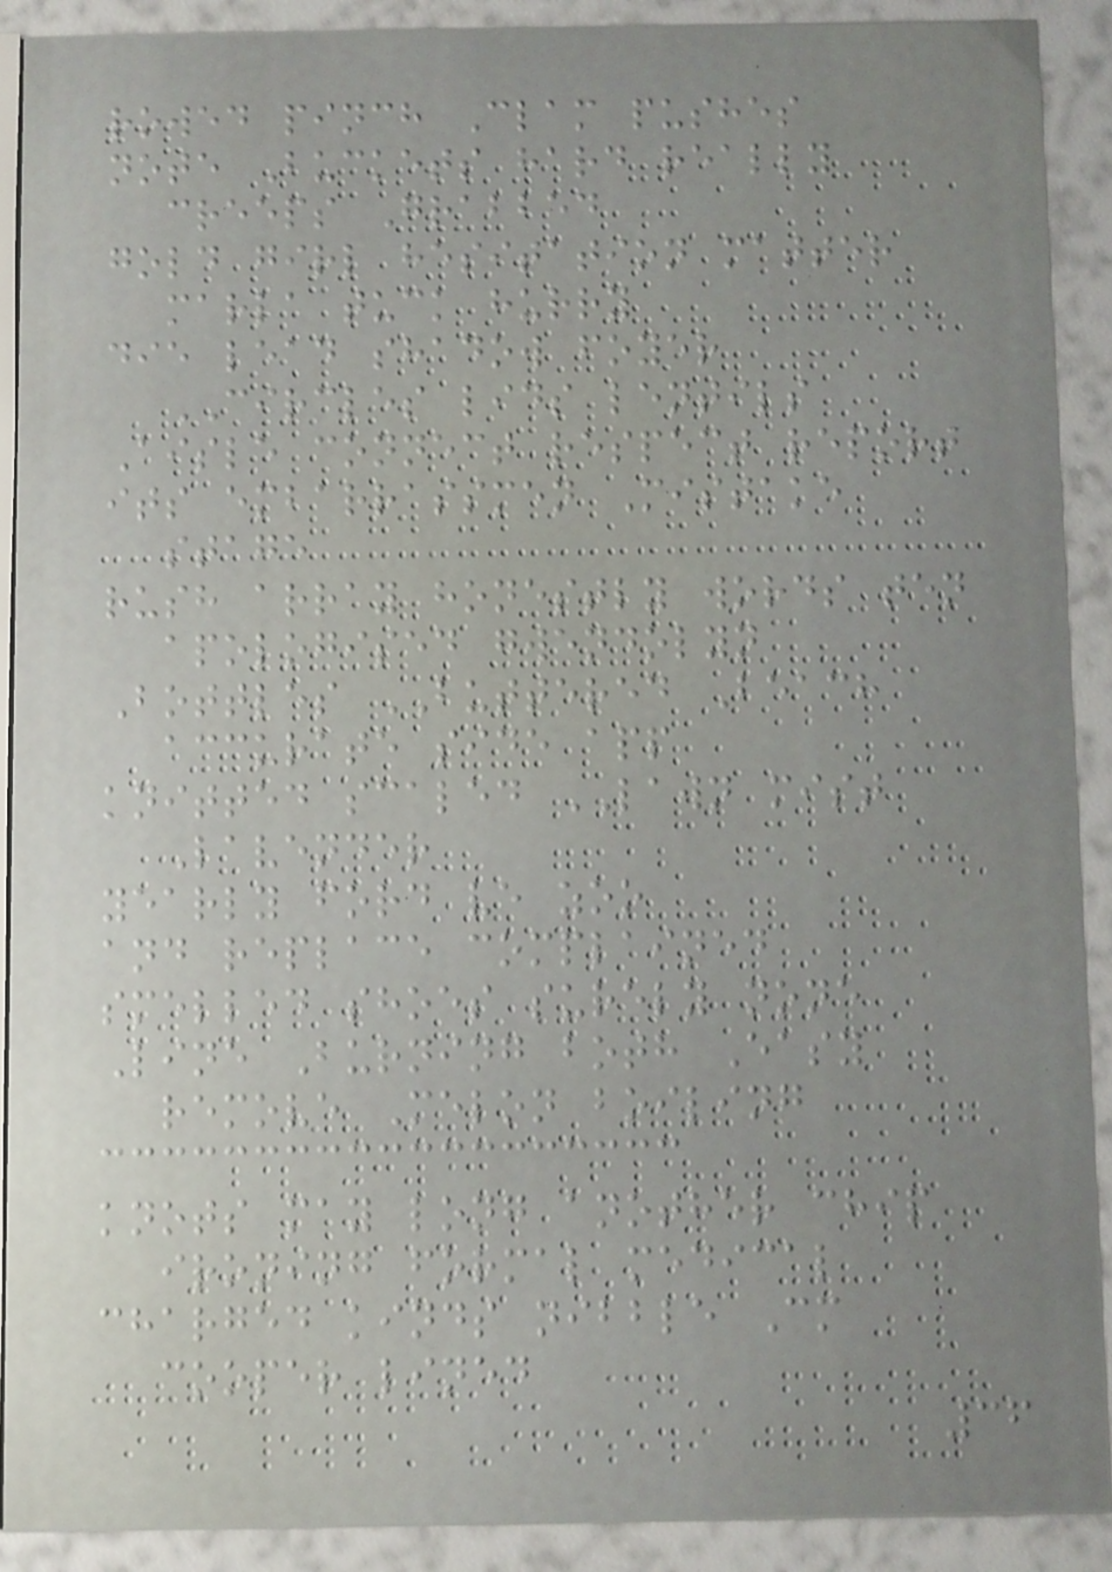rowed pinch Clam pushes
note Buckets hard really
creeps Grabbed
gold girl hesitation matter
marla tuck hurry
die lead shadow foyer
CIRCLES lids lentils
Aisle connect respect report
its embarrassmen Mistake
stage
rush array honestly words ten
apologised gwendolyn
Bottles BUTTERED Beach
accurate side app
knitted scaled LAWN mist
Lavender
yearly ford ve zoo
and replace complained
smelled shoes surely none
Line Burning both Easy
remove Melon boiling
knots may long another chip
ironing formal medical
charged kinds nibble Cm
cooper lined
36
